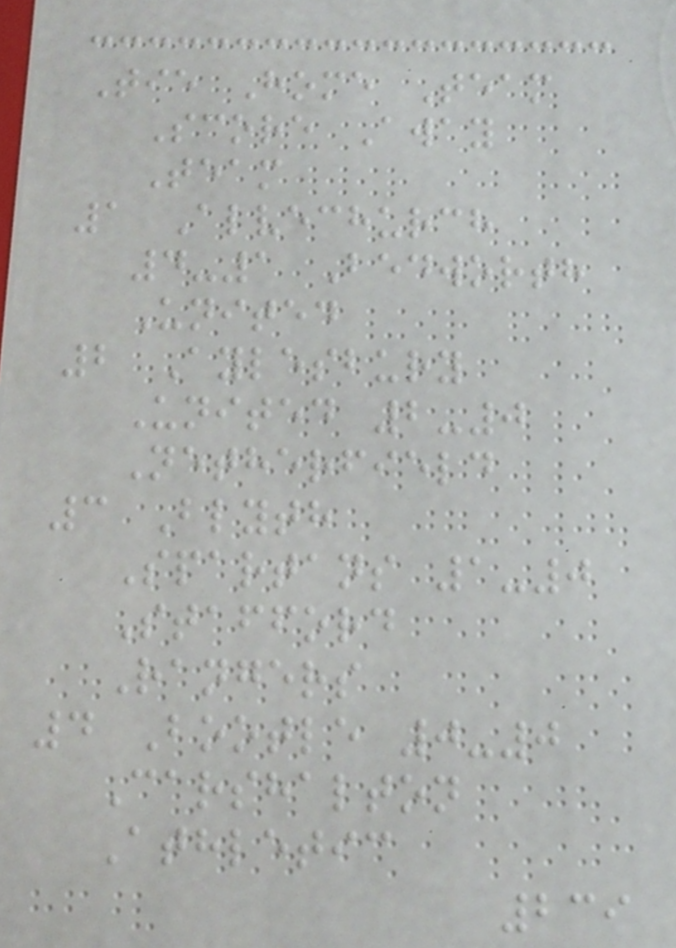Tie Home Team
Score Away
Team
1 Alvechurch
4-1 Bedworth
United
2 Aylesbury
United 2-0
Netherfield
3 Blyth
Spartans 1-0
Stafford
Rangers
4 Bootle 0-0
Carshalton
Athletic
239
